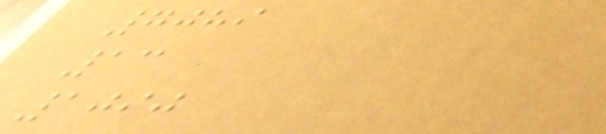7089
13
1090
